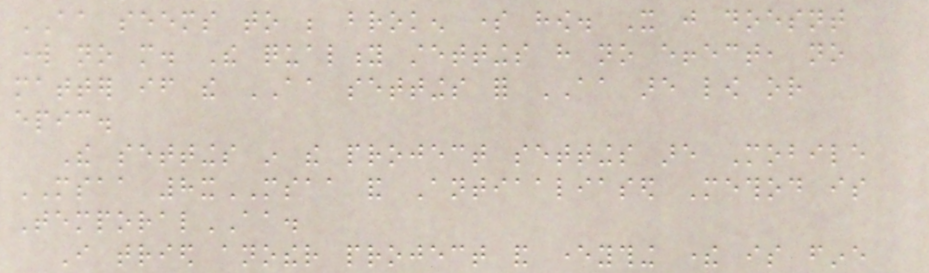AA seems to be broken some how. It just doesnt
work no more. The quality stettings have no effect, no
matter if the AA settings for AA are low or
epic.
The settings in the project settings are Mobile
MSAA 8xMSAA and Antiaaliased Method is
TemporalAA.
I tried another project and everything there is fine
